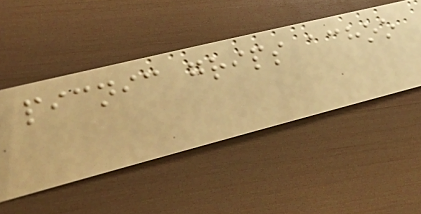picnic grips achoo
